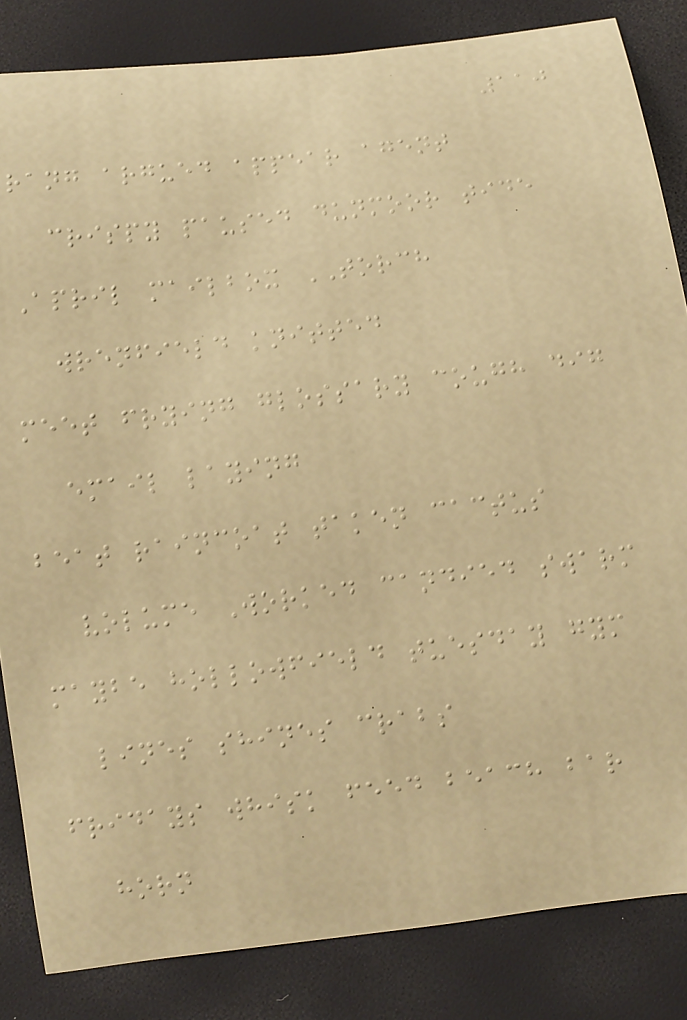110
rang argued appear agent
crispy paused dunmoor tide
April mailbox TORCH
wrenfield knitted
meet frying glossary cough dig
email laying
beat raincoat taken cactus
volume Worked candied swarm
maybe hollowfield tuesday gym
lines shines crabs
fridays whisk feed beach bar
horn
